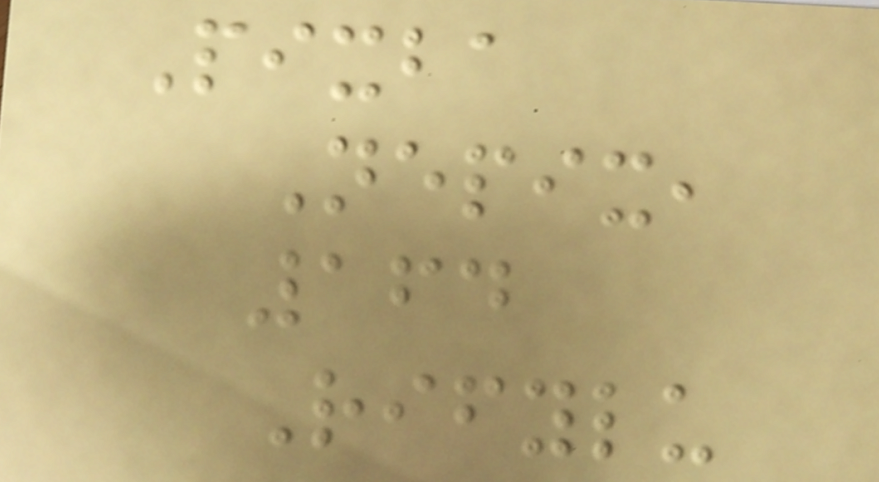Pixba
Nepix,
164
Rifylu
